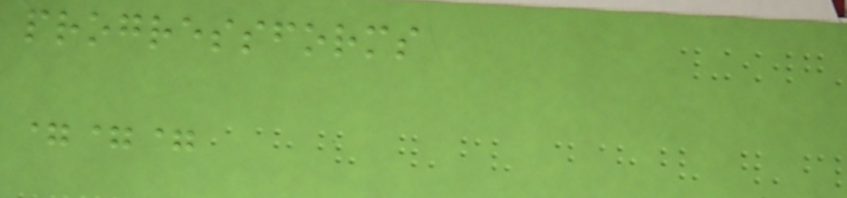progressforms
===
